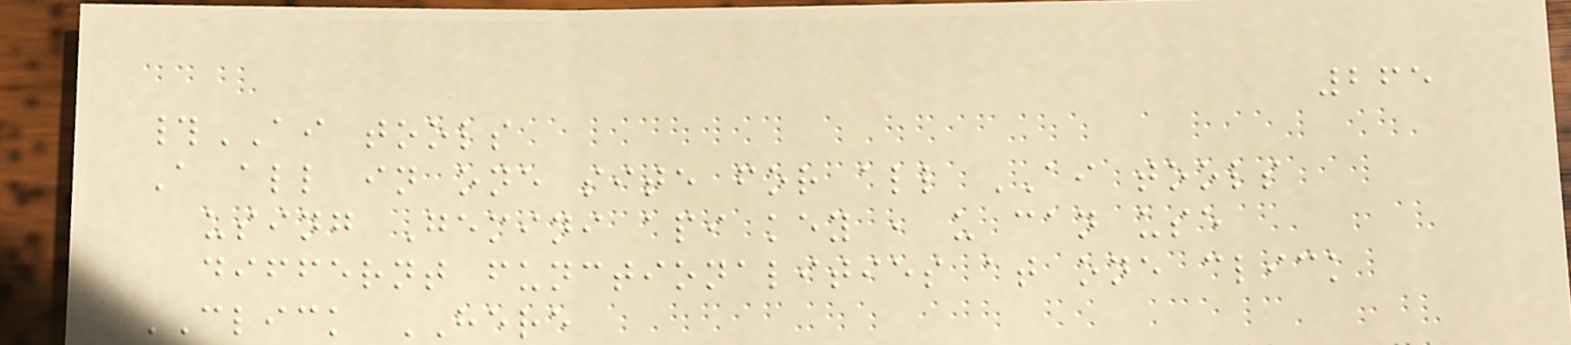265
#AI tools
A all in one site for all AI tools
using Gemini api key , u can use
differnt functionalities at one click
CLICK HERE
